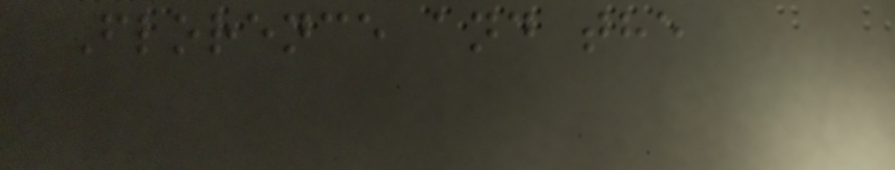Florence and the
